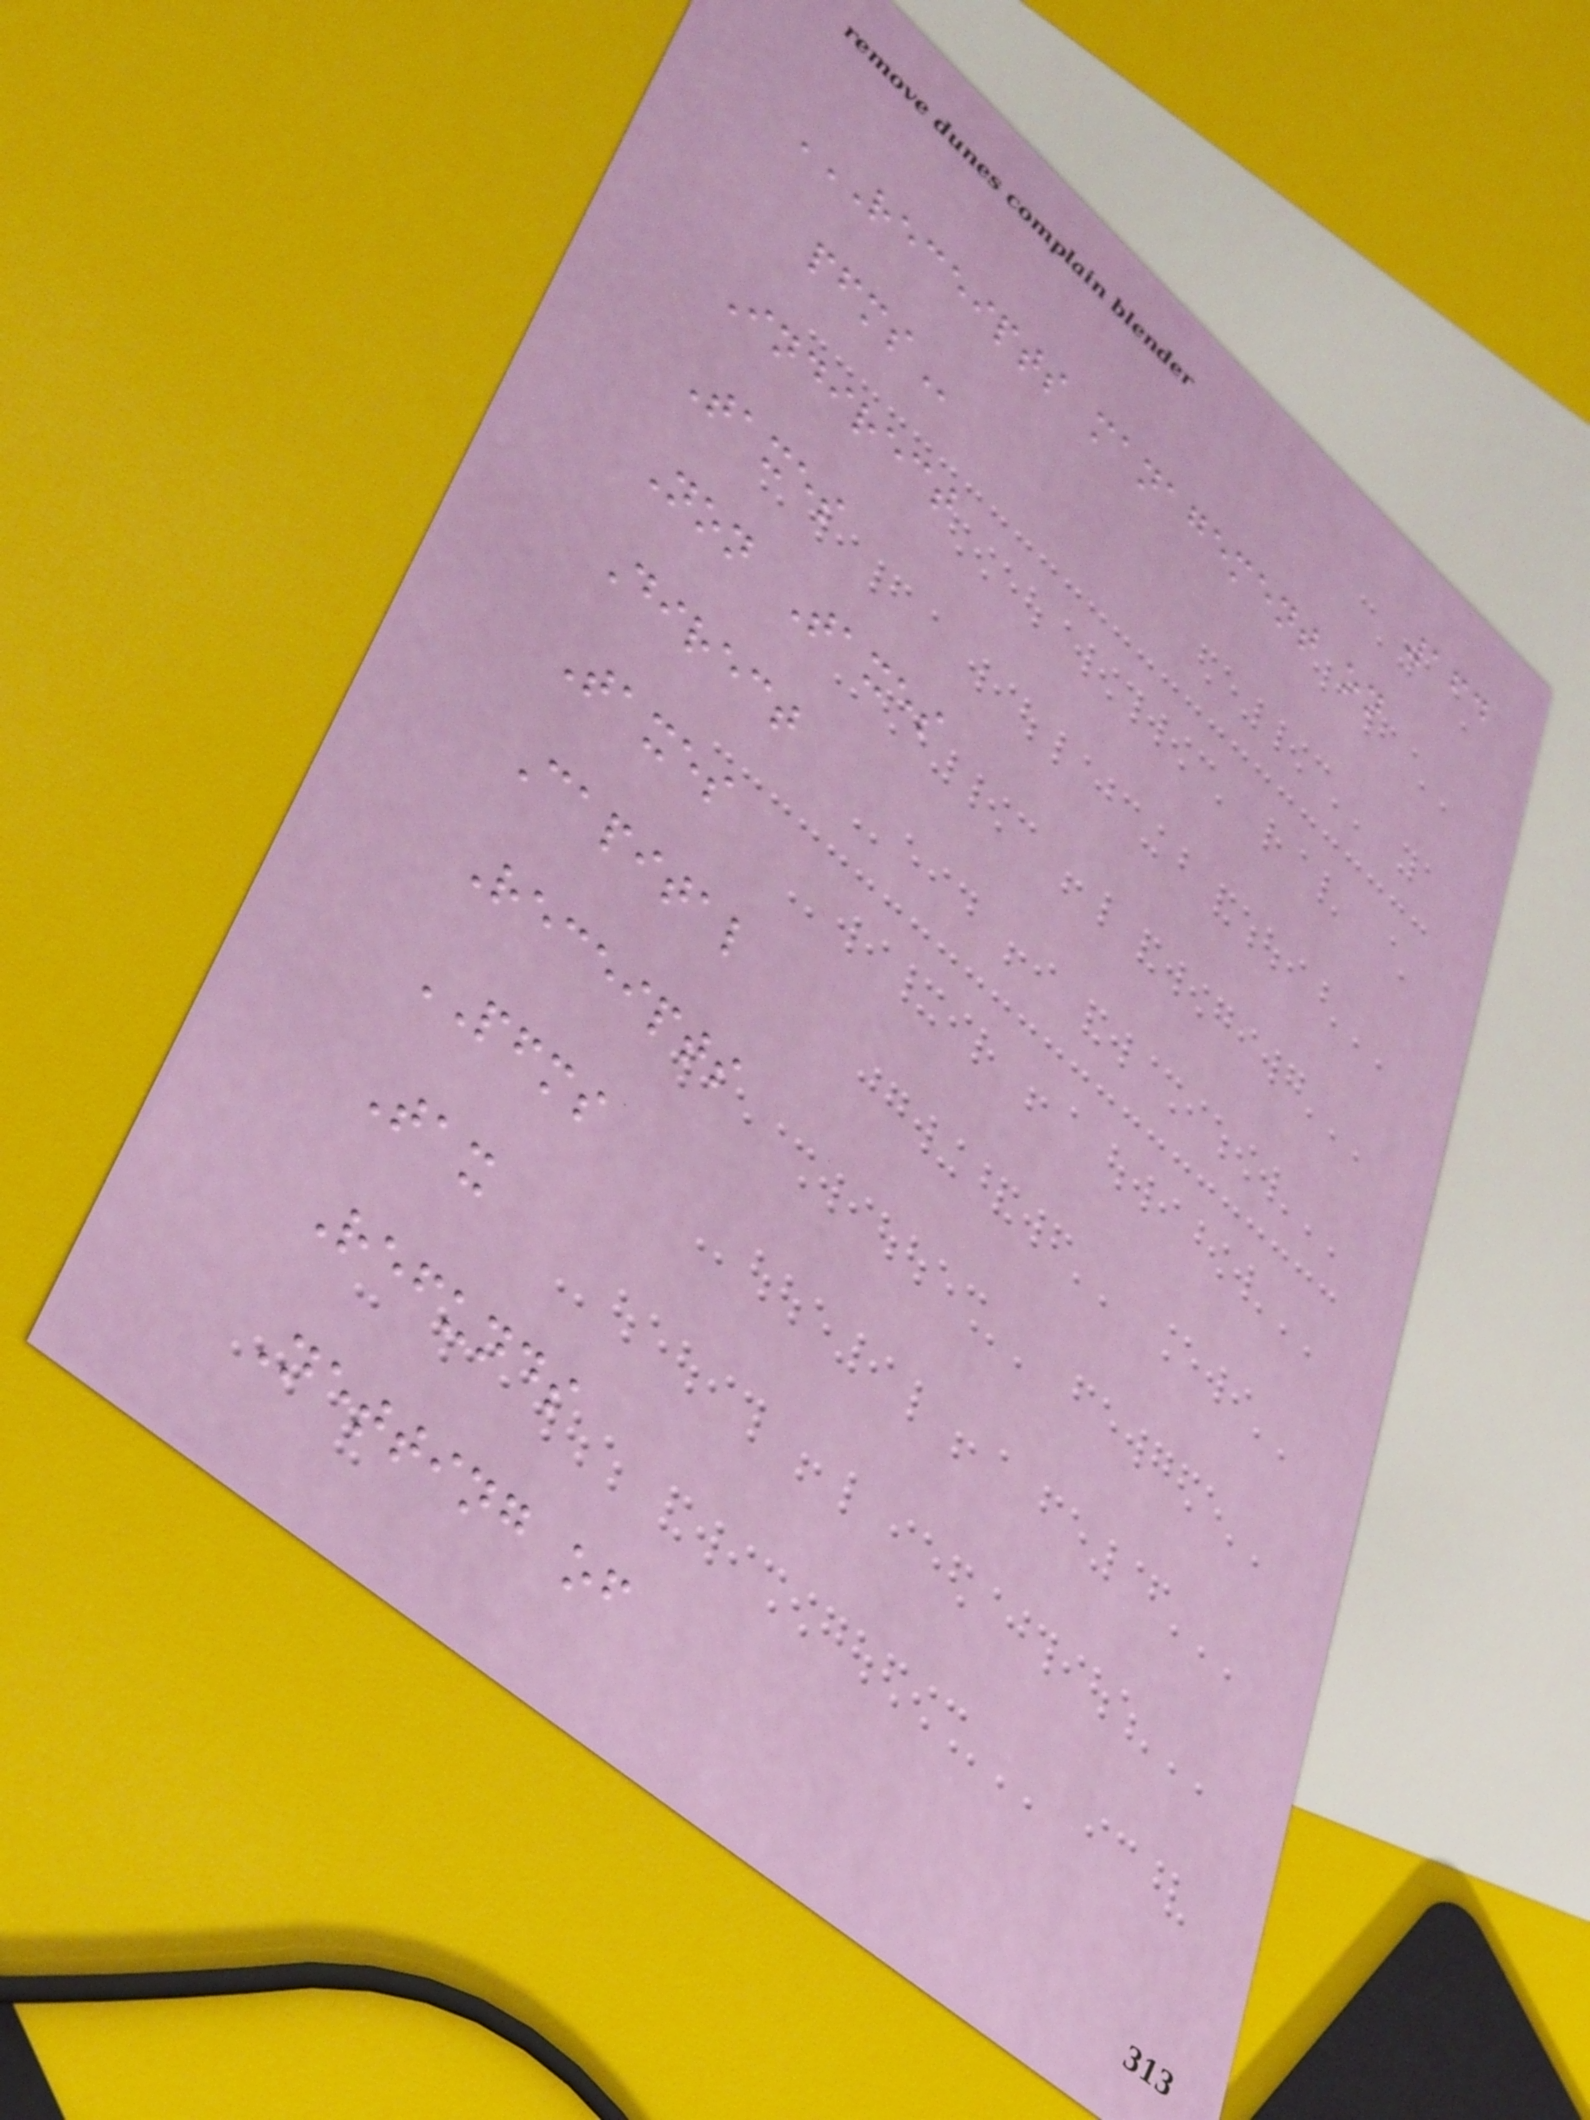164
RECEIPTS MANAGEMENT ON
PFMS
Indirect
Taxes
Non Taxes
Direct
Taxes
Capital
Receipts
PFMS
Tax
Refunds
Netting of
